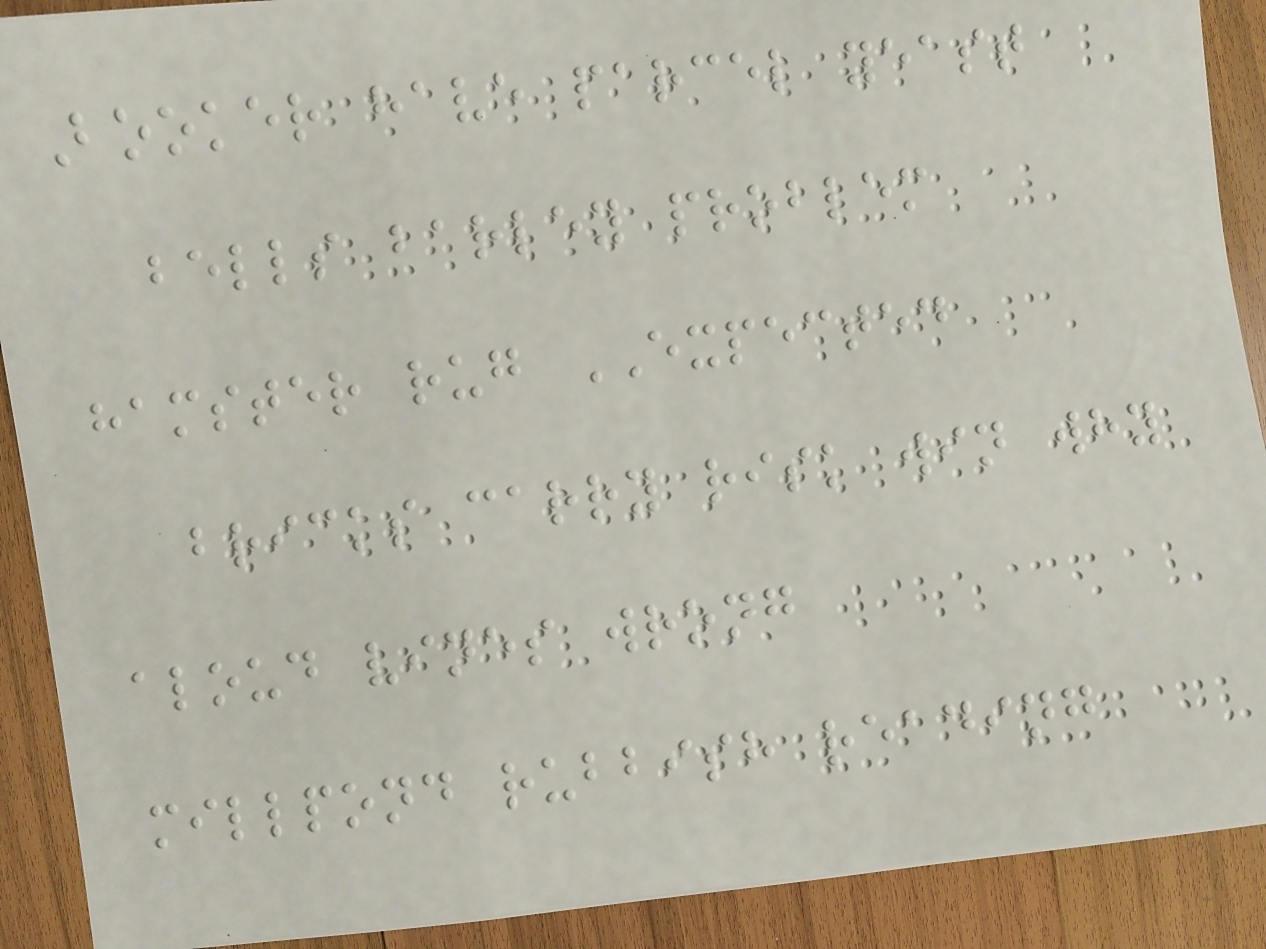Booker have parcel yeast
bells barley problem
hamster rug EXPECTED
bricks carry risk win why
aloud vines wrong
millpond rubbish reading
